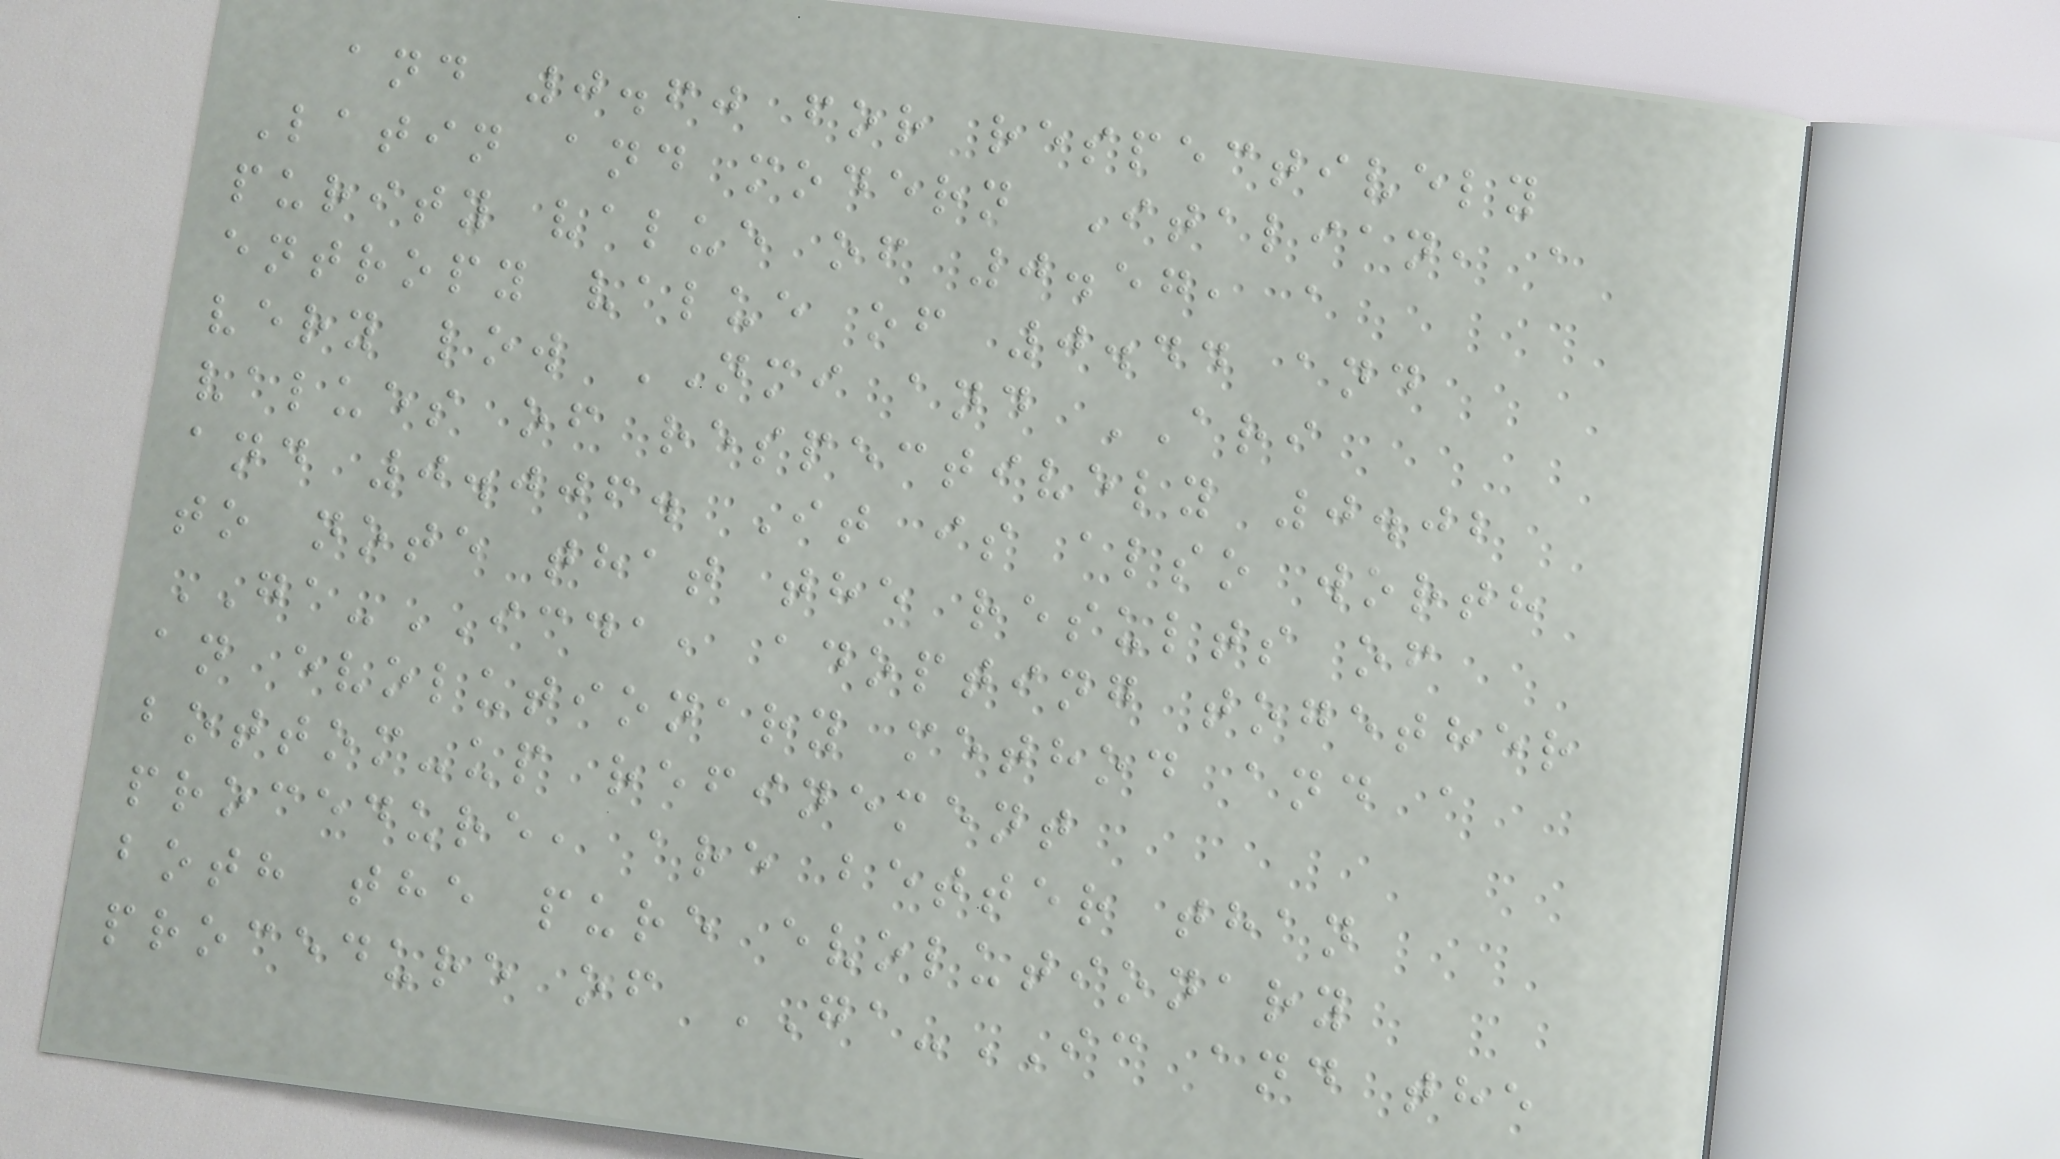and 0.60 for respectively
Latin and modern Italian, a
purity value of 0.57, a
entropy value of 0.44 and
very low NMI and ARI
values of respectively 0.02
and 0.006. It is also worth
to note that the results of
GA-ICDA, adopting together
an evolutionary method and a
bottom-up refinement
procedure, are better than
both the pure evolutionary
procedure of GA-IC and the
